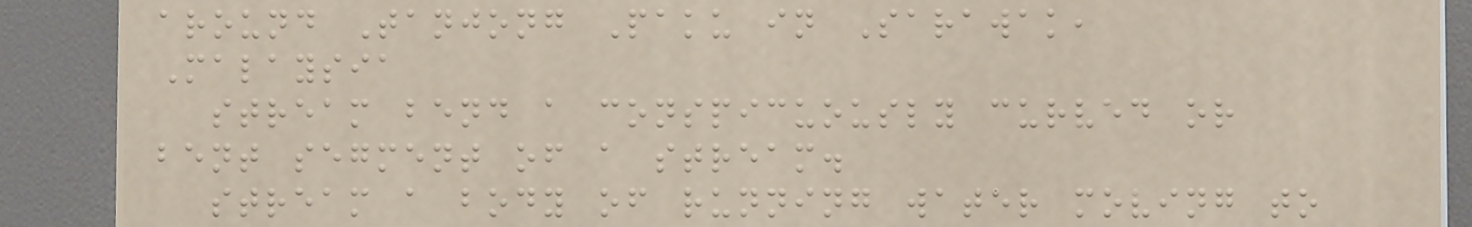around Tanjong Paku in Sarawak,
Malaysia
stream bend a conspicuously curved or
bent segment of a stream.
stream a body of running water moving to
